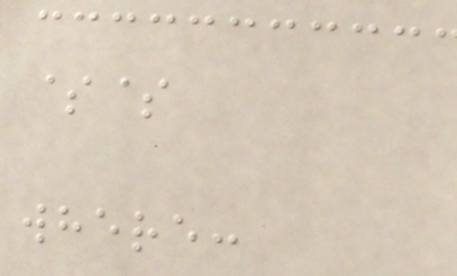$$
where:
